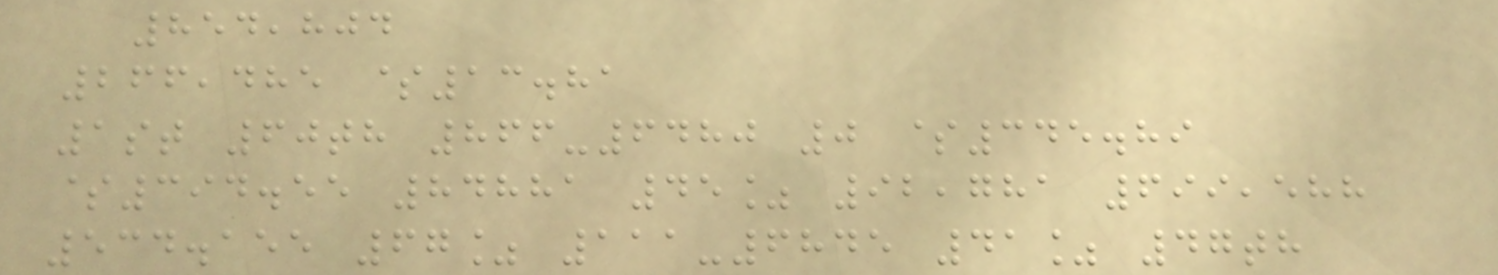854,804
266,485 $13.81
1st 60th 866-6480 0 $345.89
$394.55 84881 45% 92,781 699,588
534.155 67% 111-6845 41% 47th
